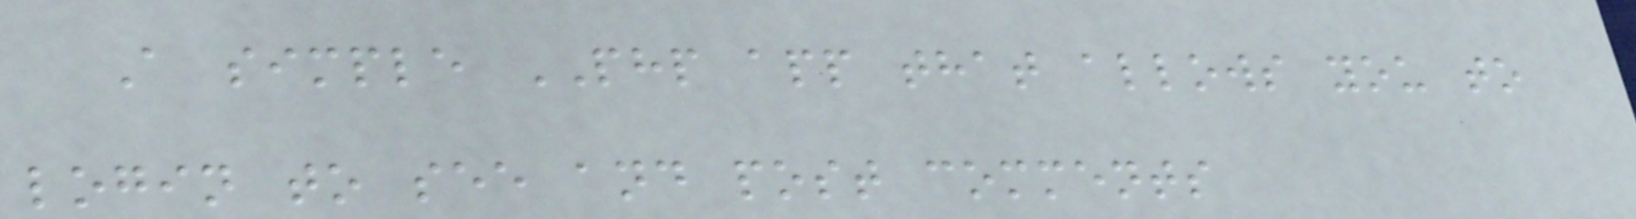A simple PHP app that allows you to
login to see and post comments
